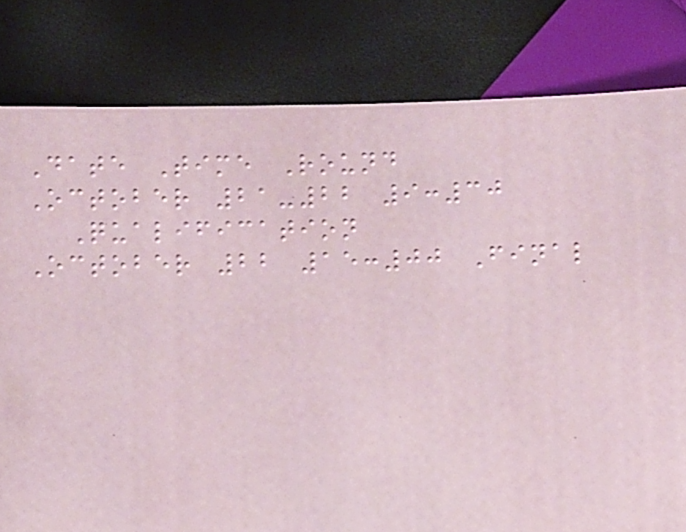Date Time Round
October 21-22 9:30
Qualification
October 22 15:00 Final
